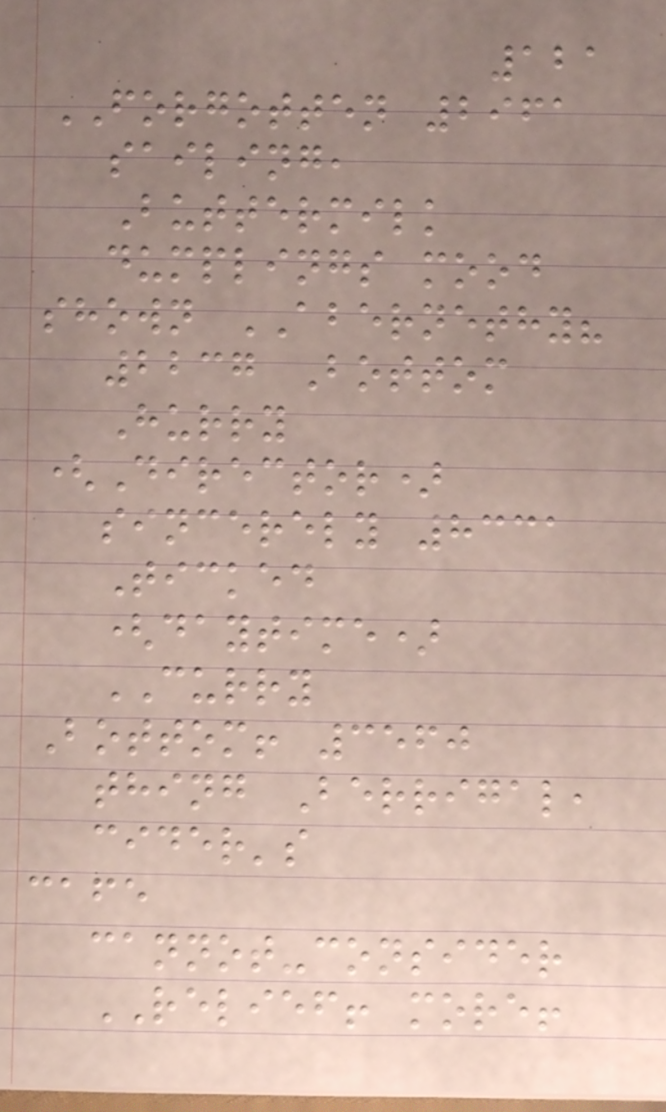121
FORGOTTEN 2961
sailing,
Buttermilk
dumplings mood
shown ABERNETHY?
2237 Bottom
Hurry
(Director)
sincerely 8331
Ticked
(daytime)
CURRY
Bottom! 3560
thing Berrigal,
cider's
cafe
cannot-consider
RELIEF! more!
